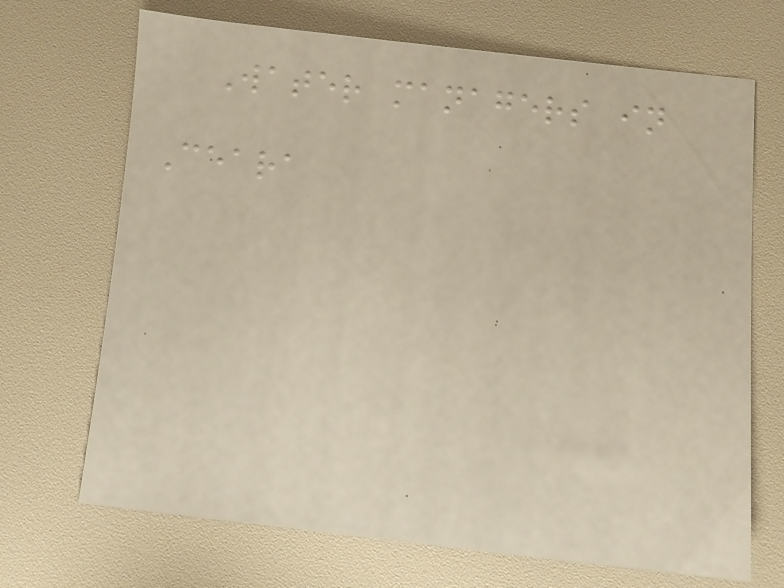Water managers in
Ceara
